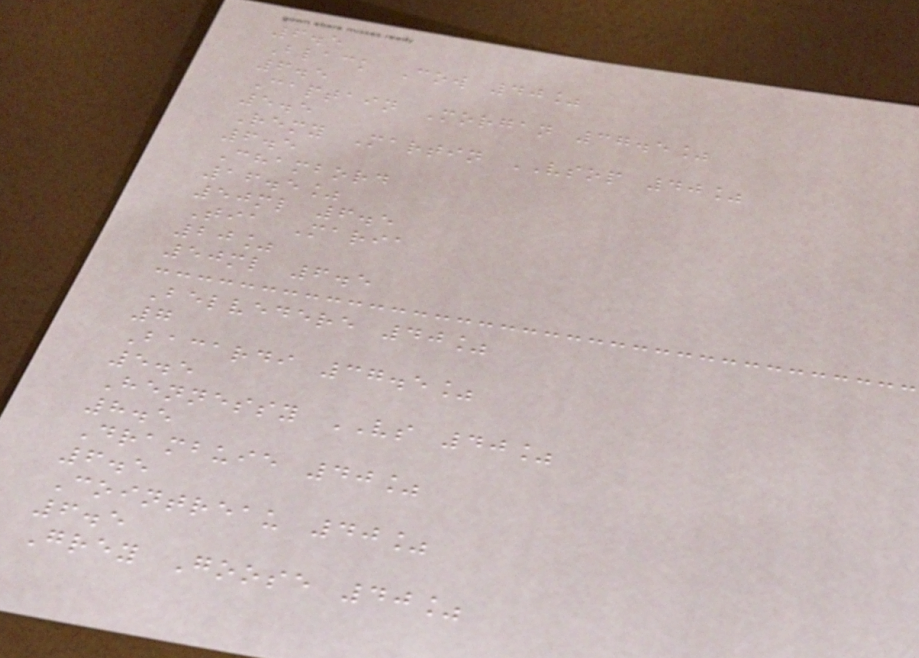6.5
Black Cow 40%
6.5
Captain Morgan 37.5%
5.5
Remy Martin VSOP 40%
6.5
Chambord
16.5%
50ml 6.5
Tia Maria
20%
50ml 6.5
Belvedere 40%
7
Bacardi 37.5%
5.5
Hennessy VS 40%
8.5
Drambuie 40%
6.5
Cointreau 40%
6.5
Grey Goose 40%
